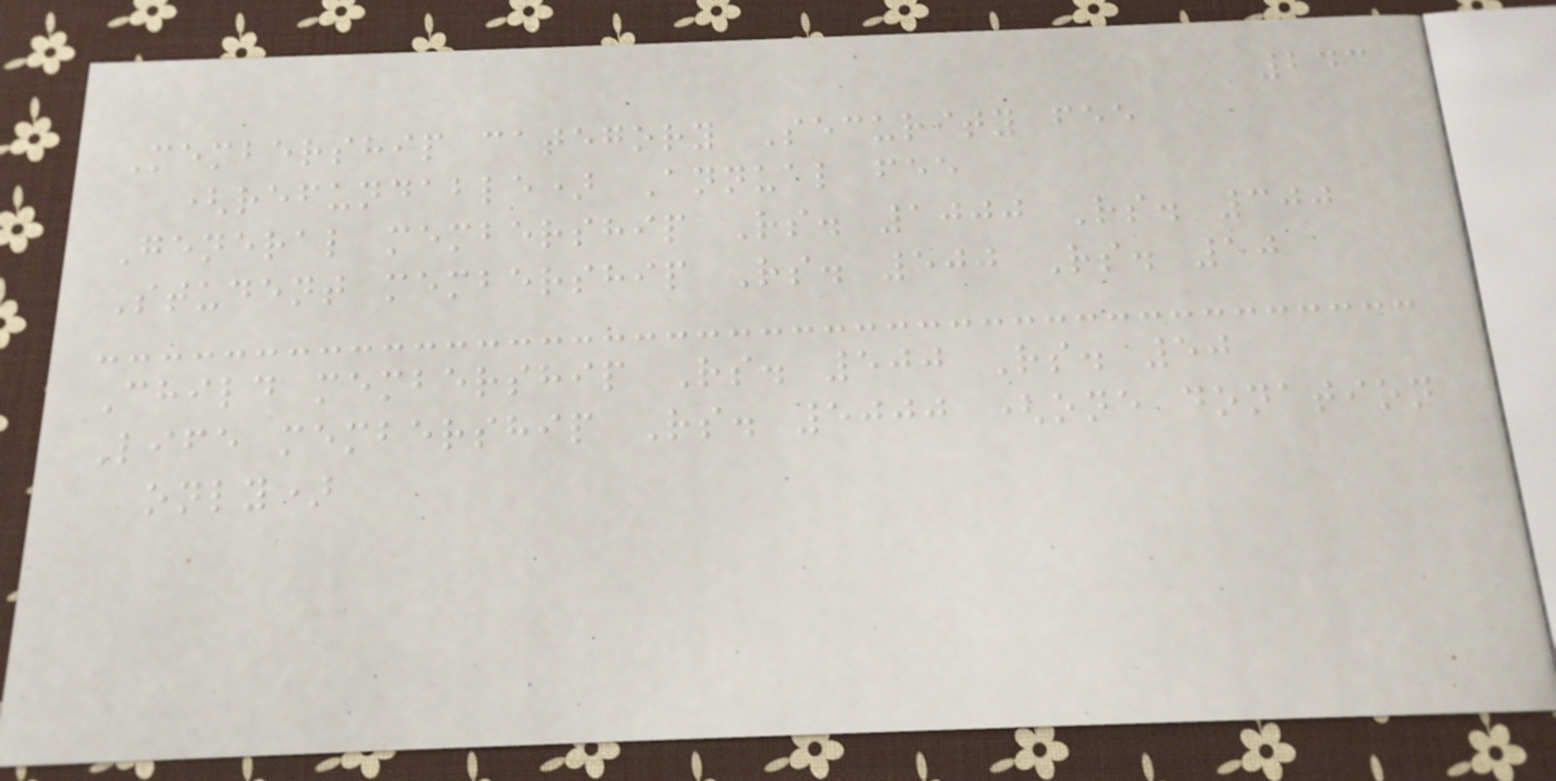243
Membership category Security fee
(refundable) Annual fee
General membership Rs. 1000 Rs. 300
Student membership Rs. 500 Rs. 50
Child membership Rs. 500 Rs. 50
Life membership Rs. 5000 (one donation
only)
